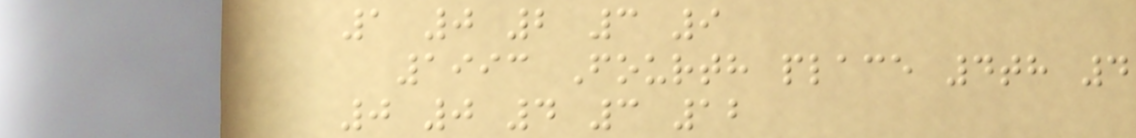1 0 2 3 9
1993 Fourth place 4th 4
0 0 4 3 12
